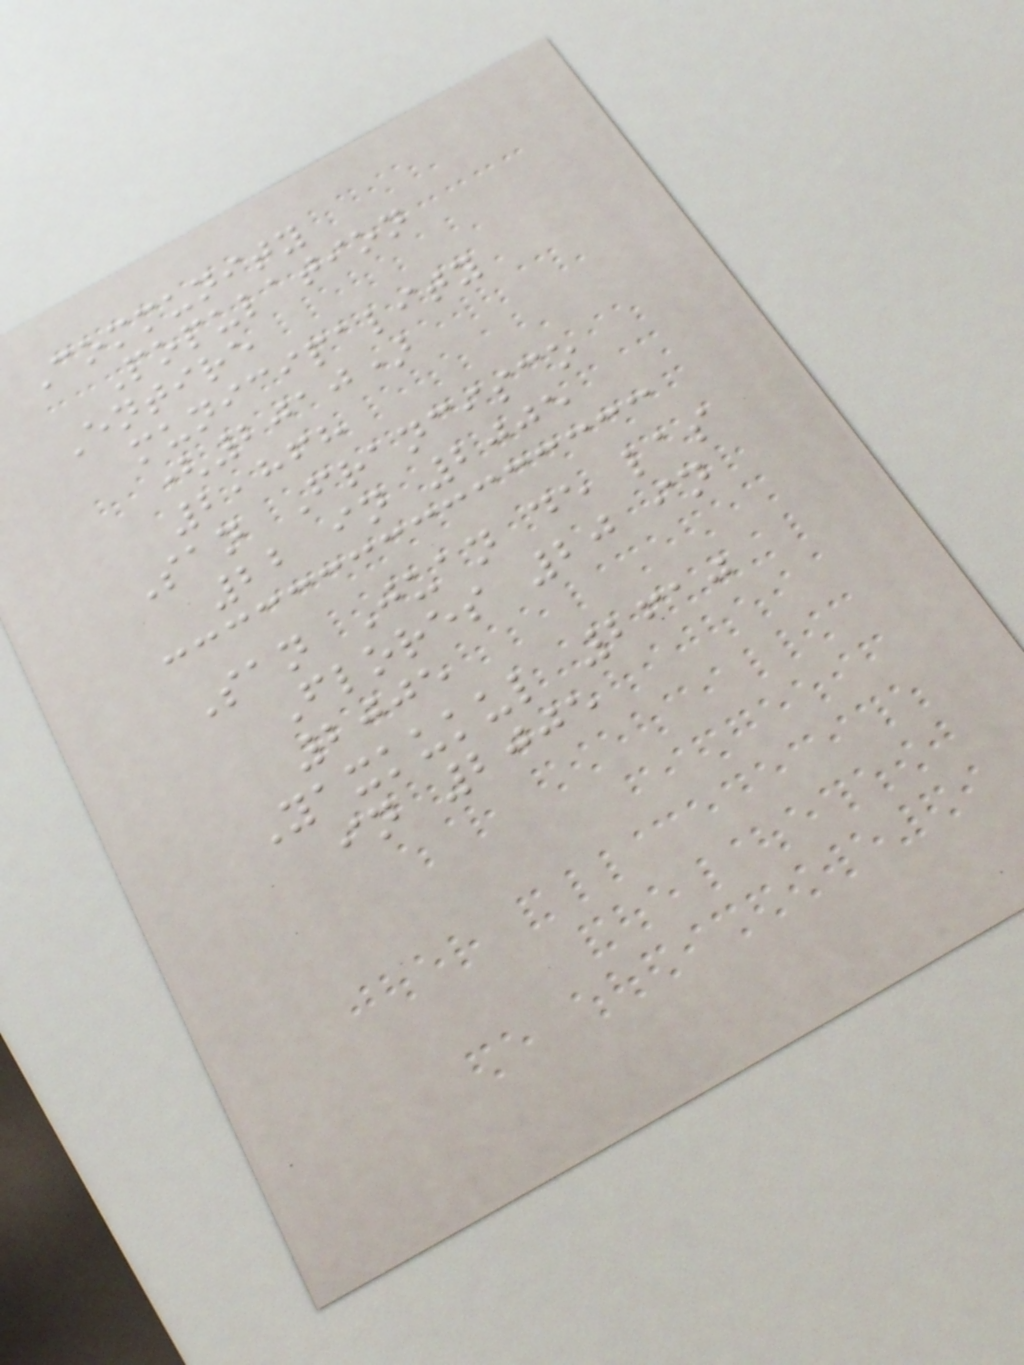Community
Population
Entire
municipality
(2010)
2,868
San Francisco
22 in 2005
San Juan de las
Flores 20 in
2005
Yaxkukul 2610
in 2005
